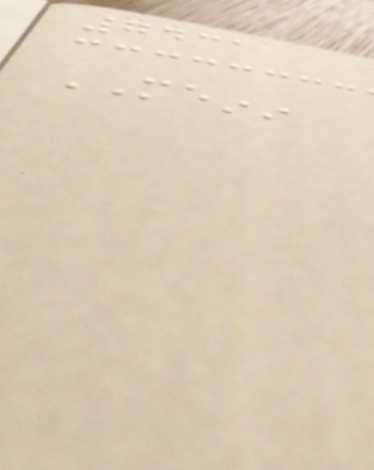7431
MEININ
